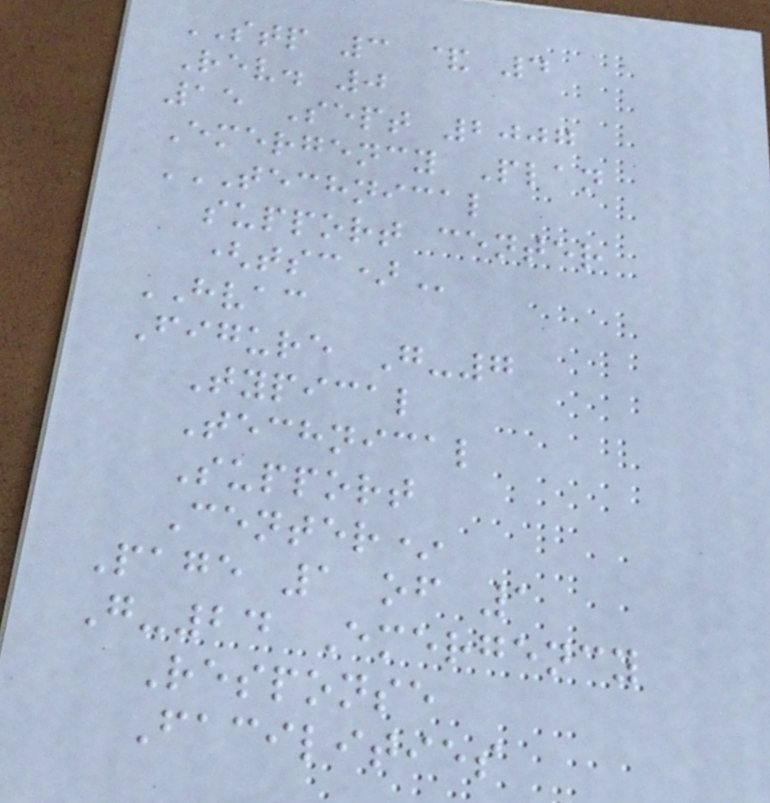STP 3 & 4
Rev. 0
15 Sept 2007
Emergency Plan
TECHNICAL
SUPPORT CENTER
(TSC)
HVAC
Figure G-7
Typical
Technical
Support
Center*
Page 1 of 1
G-24 Emergency
Response
Facilities
